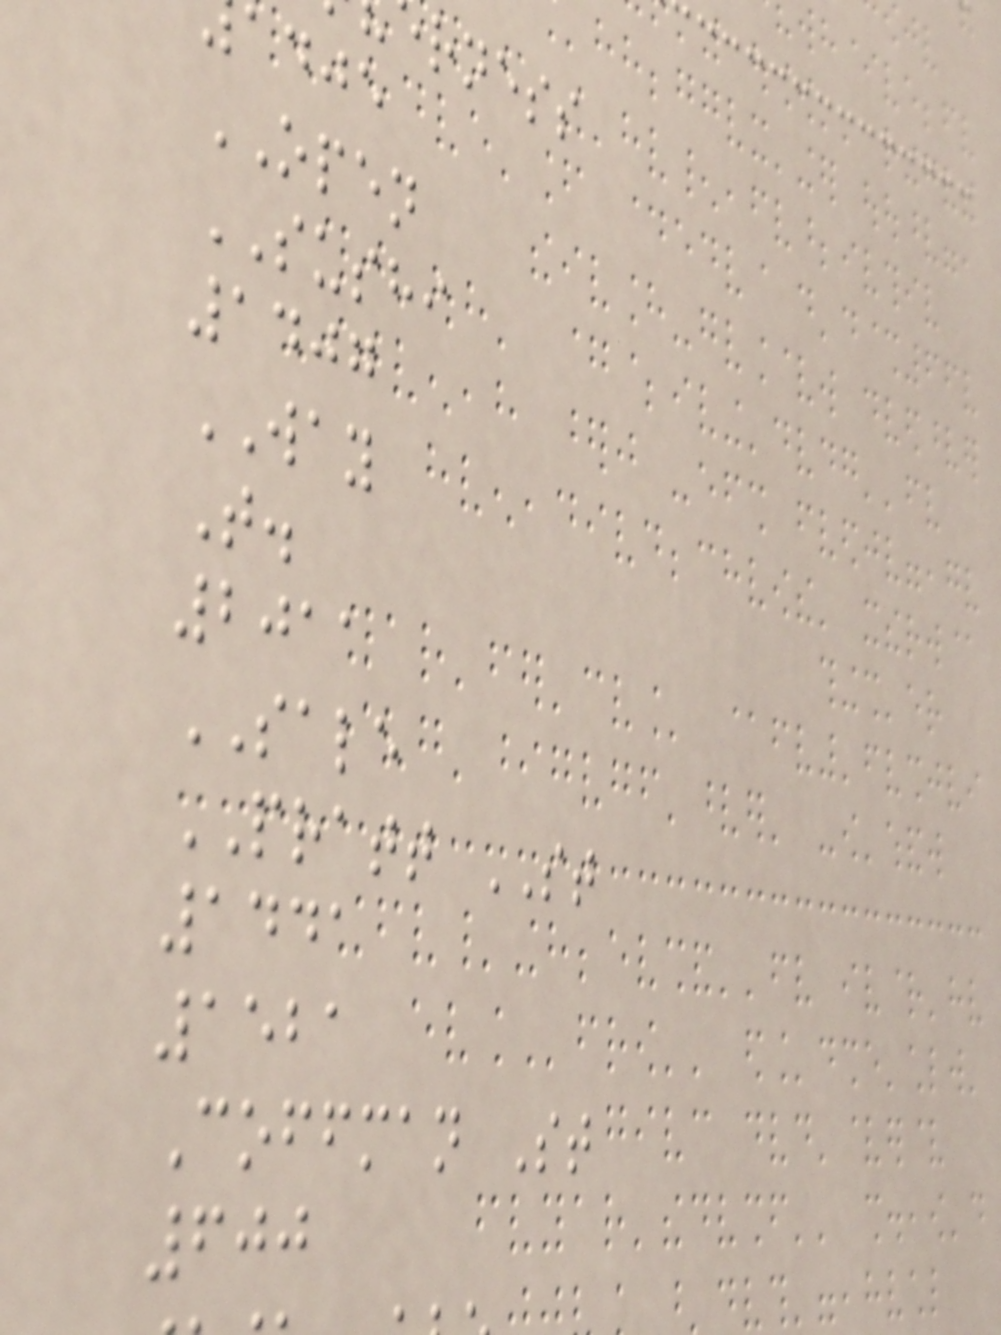rness
adje
OPEN
SUSHI
1407
WAY
T.
2011
SALE
PRATT ST
1441
1521
Coffman St
600
